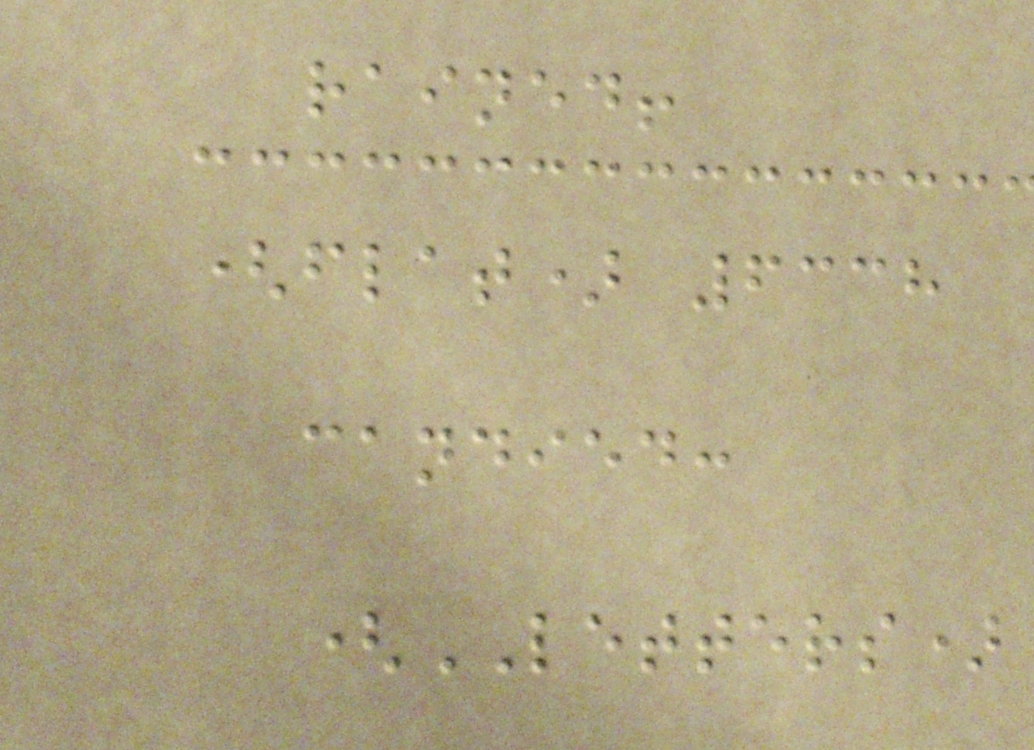rained!
(flat) 6338
candied:
(LETTERS)
